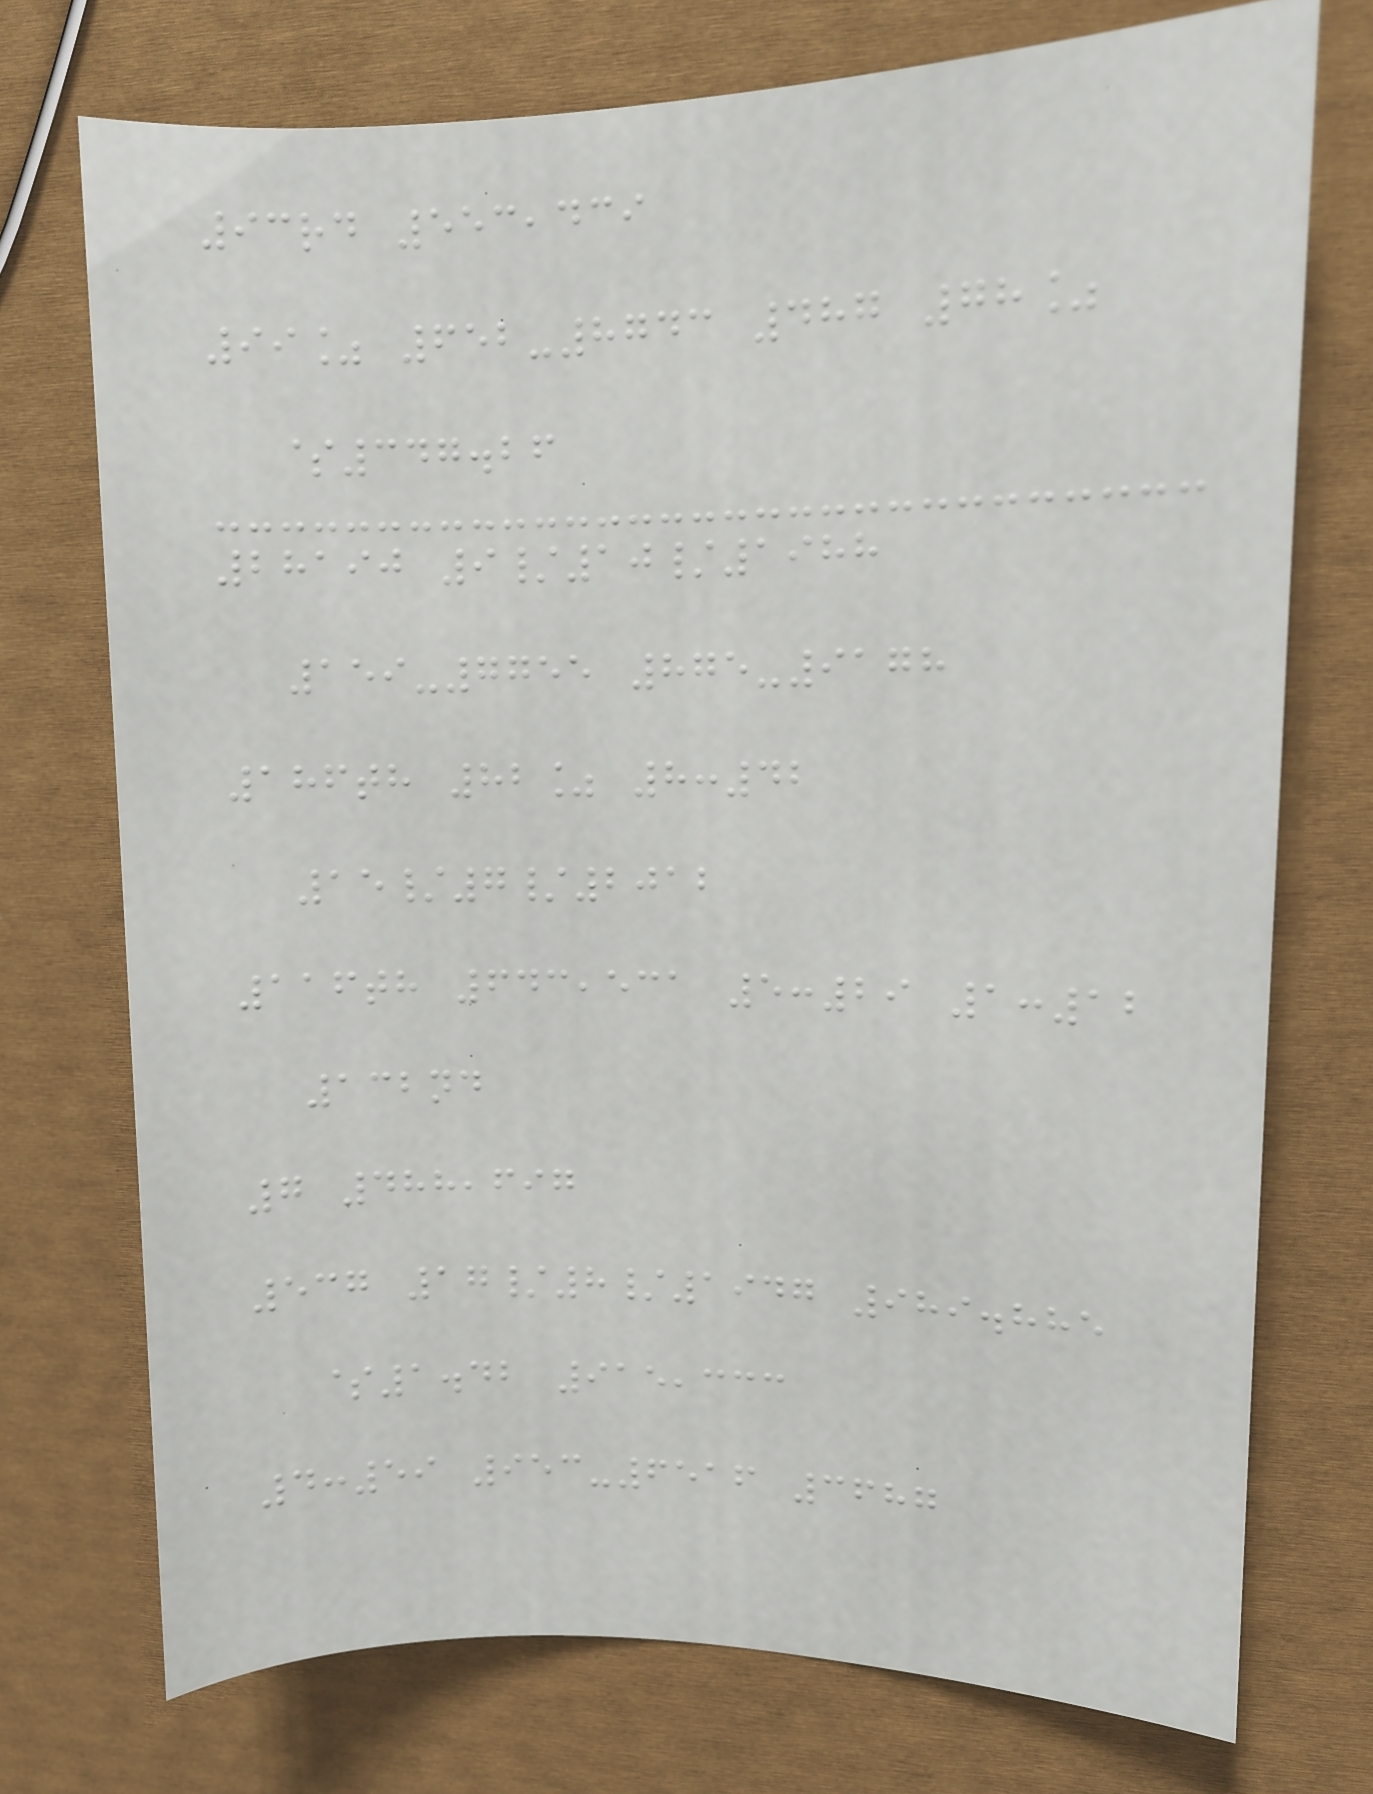93rd 553,439
99% 652-8743 487 78%
$347.26
28190 9/10/1988
159-7755 875-9178
186th 82% 8:42
15/7/2012
116th 643,531 5:29 1:12
132nd
7 488,697
537 17/8/1947 989.885
$1.42 915,333
4:59 953-6516 3687
